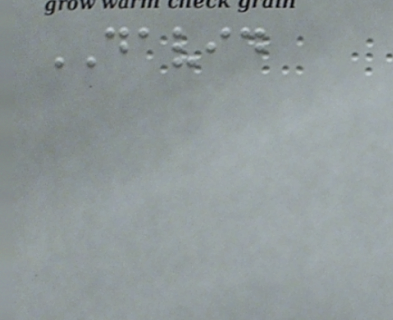DAVID
